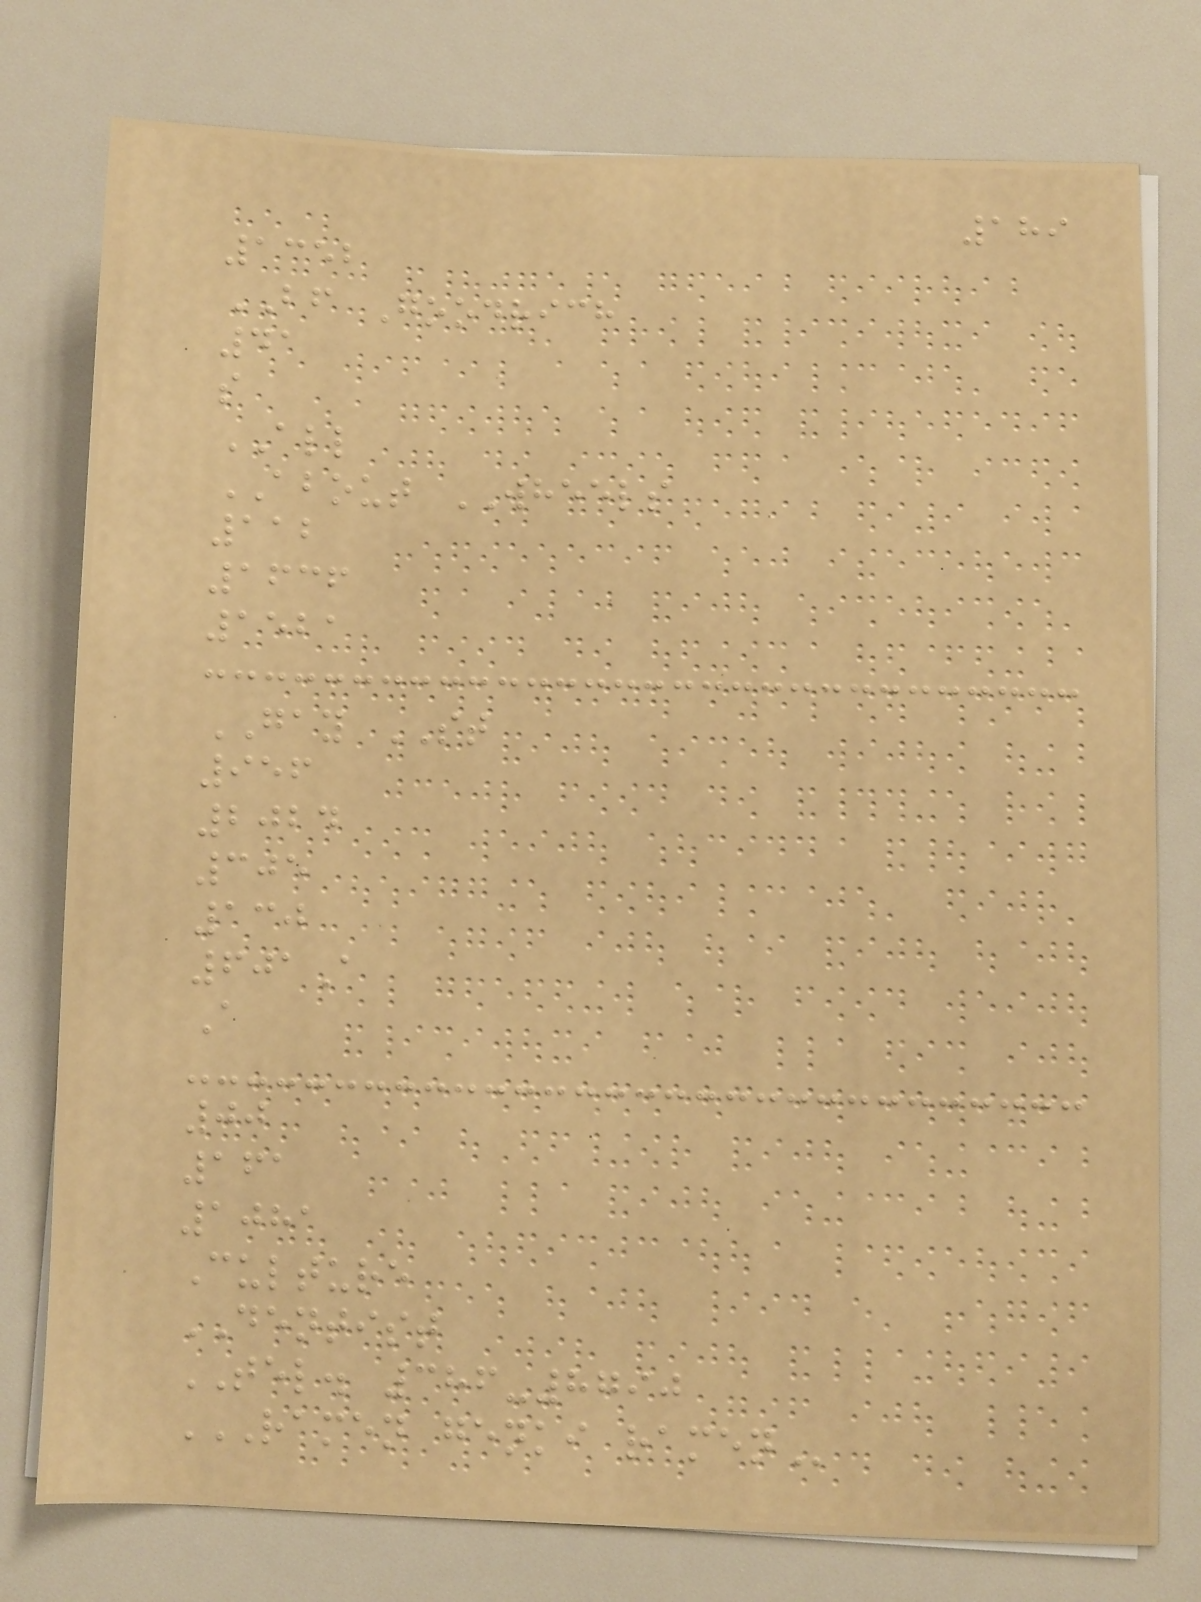189
1352
BF Goodrich
41
s
ALL
ABOUT WHEELS
112
1636
1521
GAY ST
956
2024
305
130
601A
A
00
161
1081
Culture
DENTIST
TEL. 386-8790
RAMEN GENKI RAMEN
